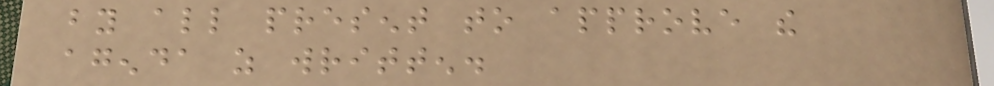by all present to approve the
agenda as written.
